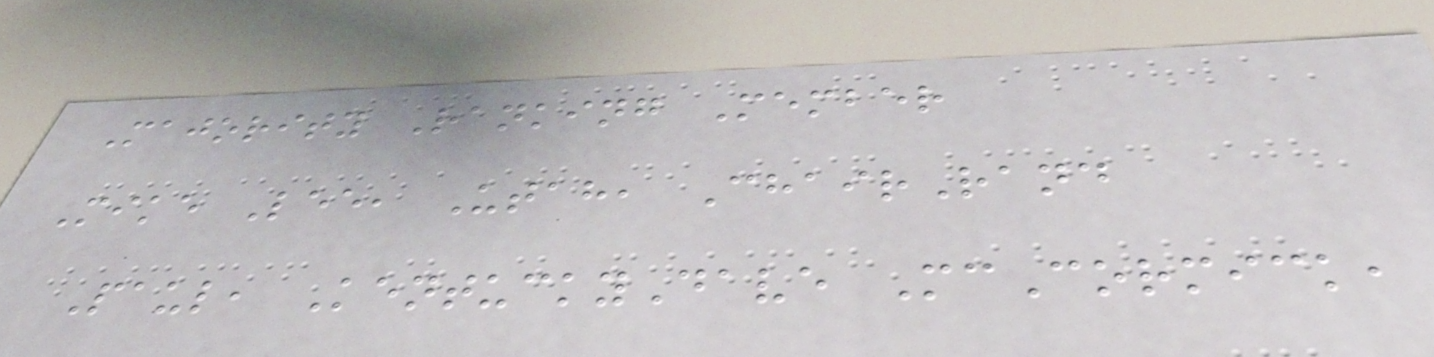Majority Ranking Member
Mike Lee, Utah, ChairRand
Paul, KentuckyDave McCormick,
